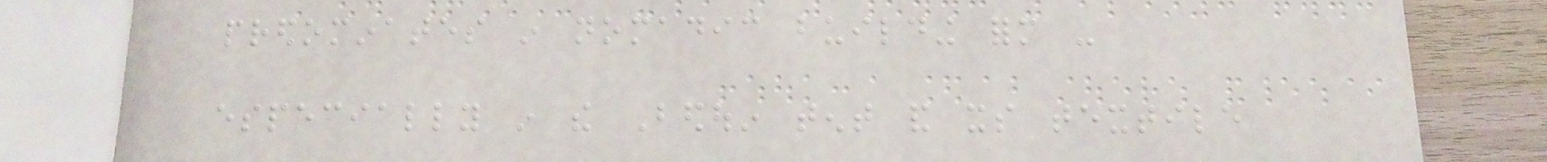predominates in nomadic building form -
especially in the Bedouin tent and its textile
